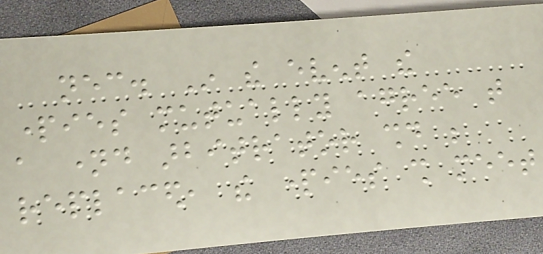necessary. In the event the
parties mutually agree that
a named arbitrator should be
replaced, the parties shall meet
